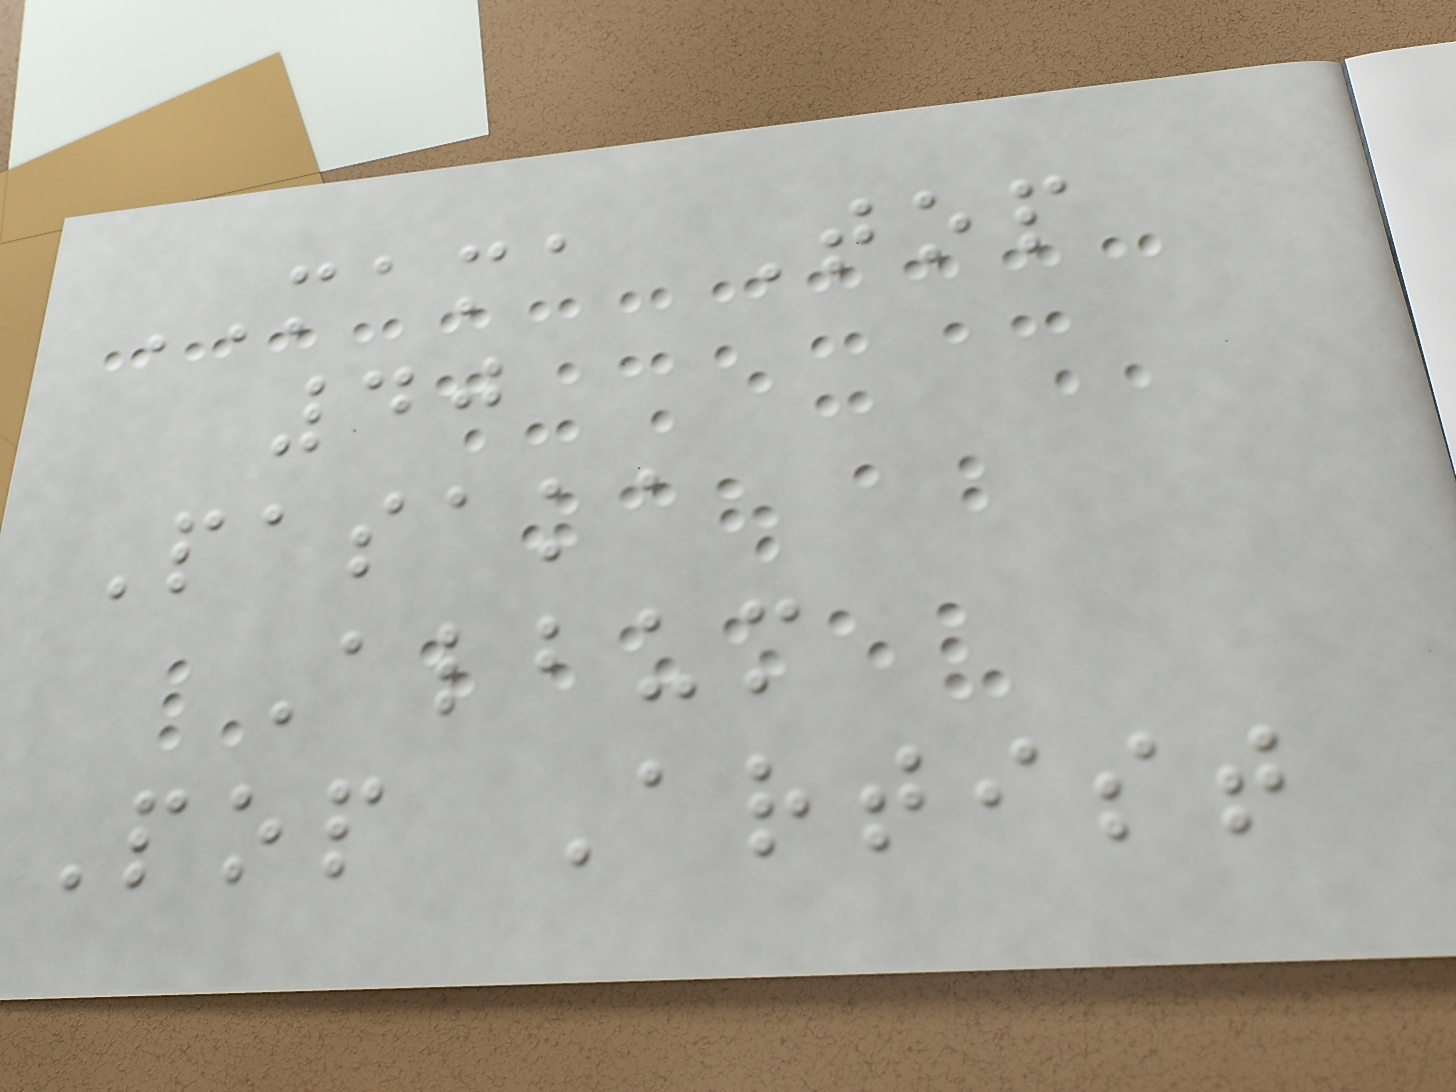MAMA Top
40
Pasaka
Album
Pop Artist
